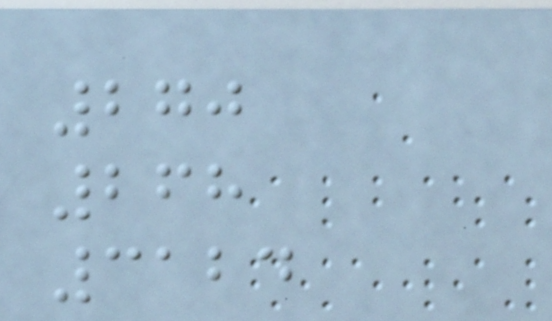270
268
3124
